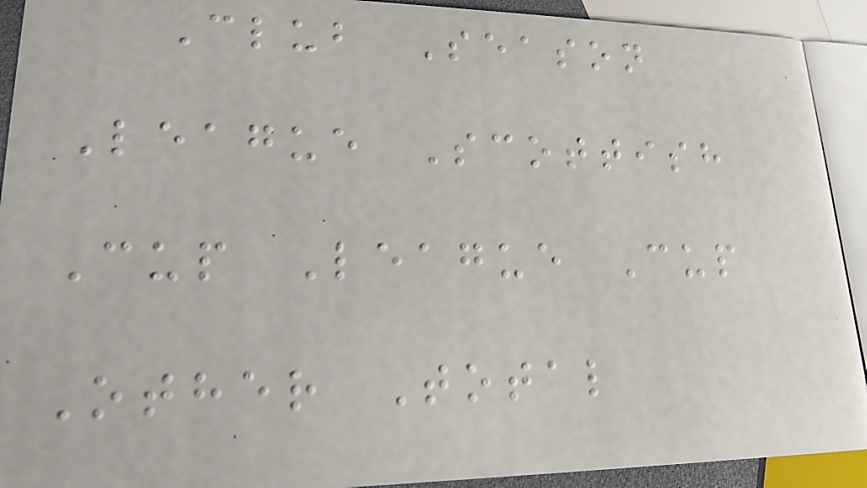Club Season
League Scottish
Cup League Cup
Other Total
